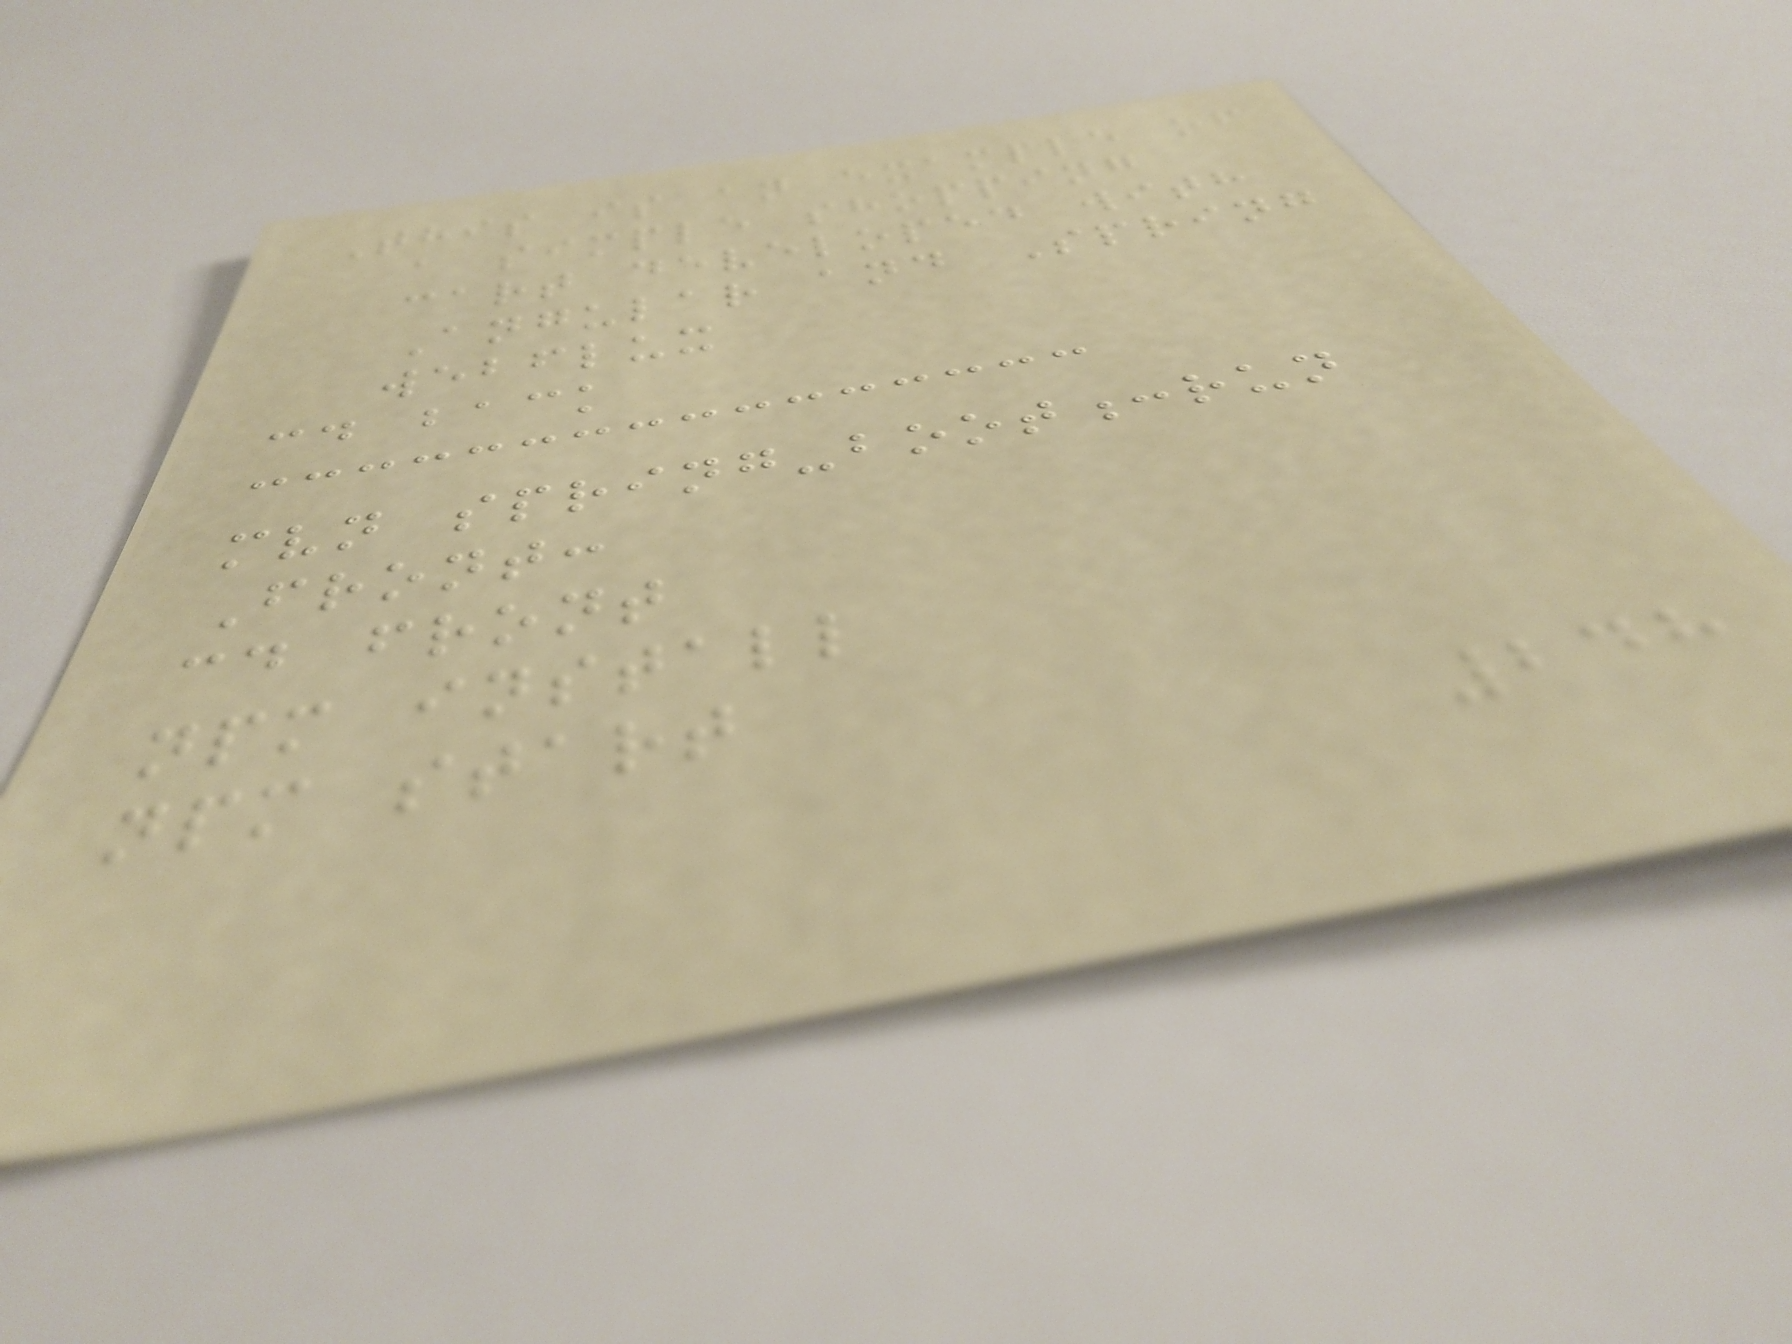This is an example of
a simple shopping
cart developed with
Angular and Spring
webflux
cd back
mvn spring-boot:run
Front:
cd front
npm install
npm start
248
